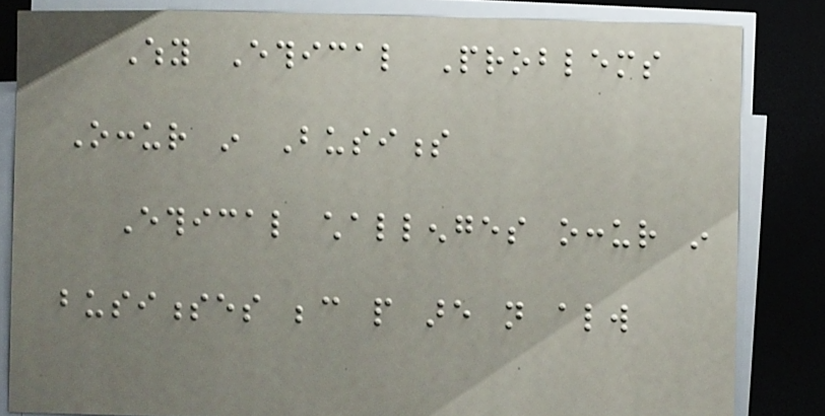Why Ethical Problems
Occur in Business
Ethical challenges occur in
businesses because people are not always
